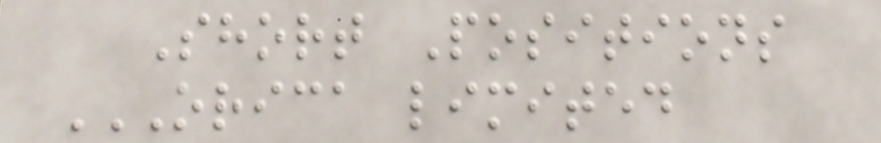Short Positions
ORICA LIMITED
